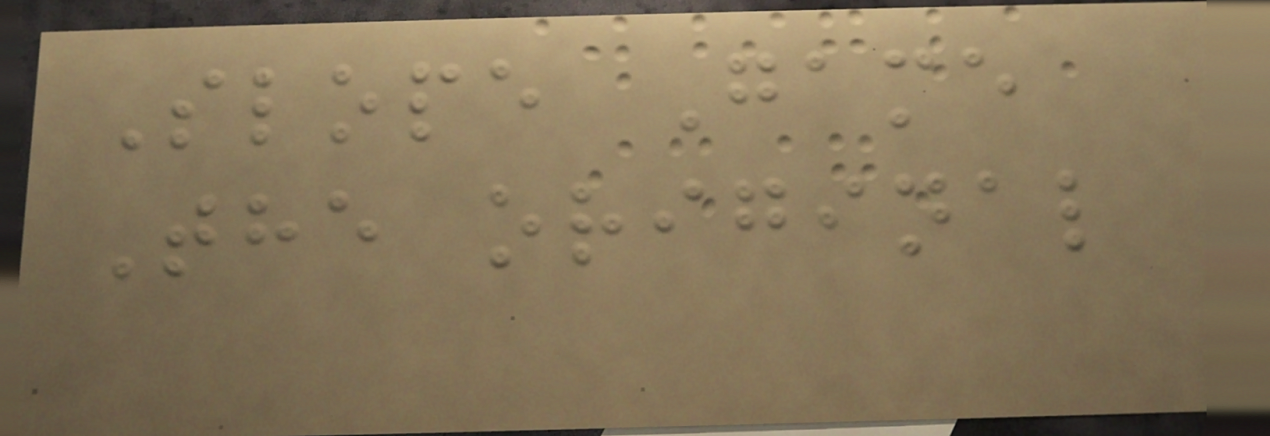Slope Game
The original
